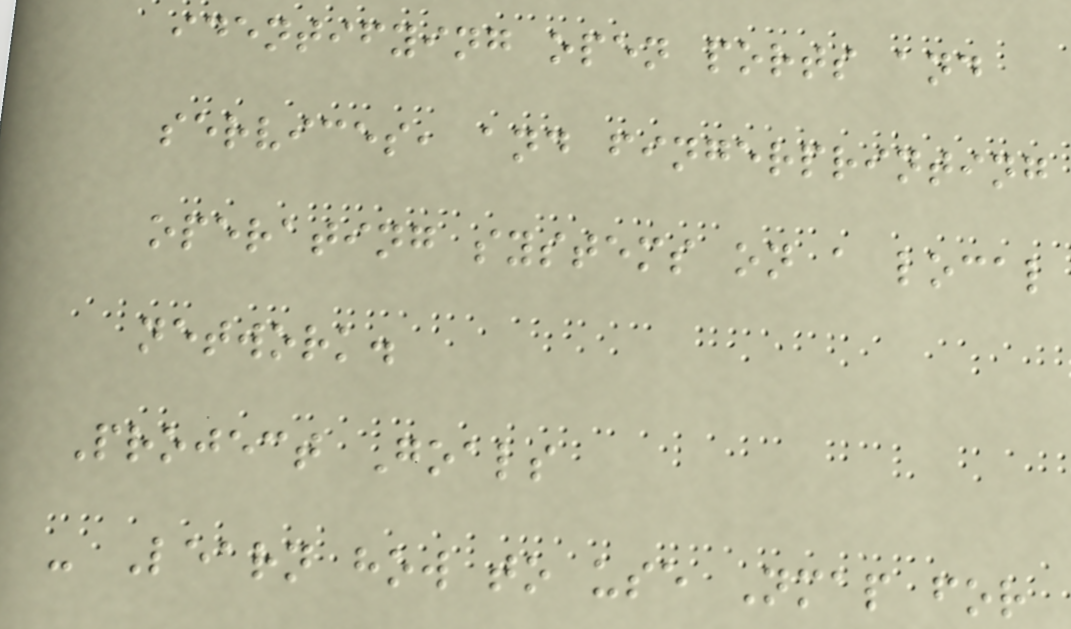identifying open ports and
services, and fingerprinting
operating systems on a local
network.
Project Goals
- Learn how to use Nmap for
